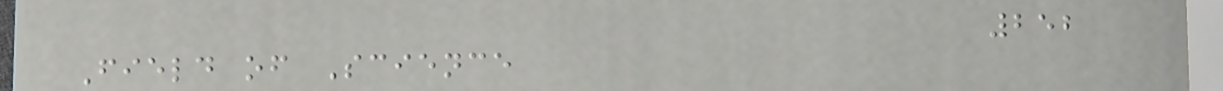252
Field of Science
